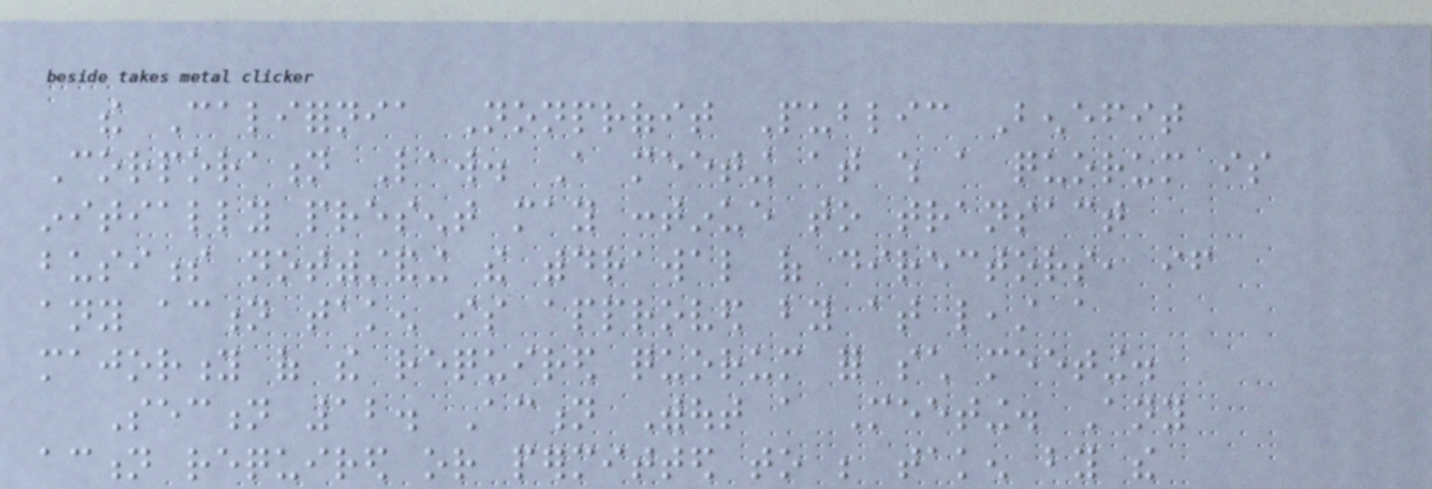the California Nonprofit Public Benefit
Corporation Law. A meeting at which a quorum is
initially present may continue to transact
business notwithstanding the withdrawal of directors, if
any action taken is approved by at least a
majority of the required quorum for such meeting.
Section 12. Action Without a Meeting. Any
action required or permitted to be taken by the
